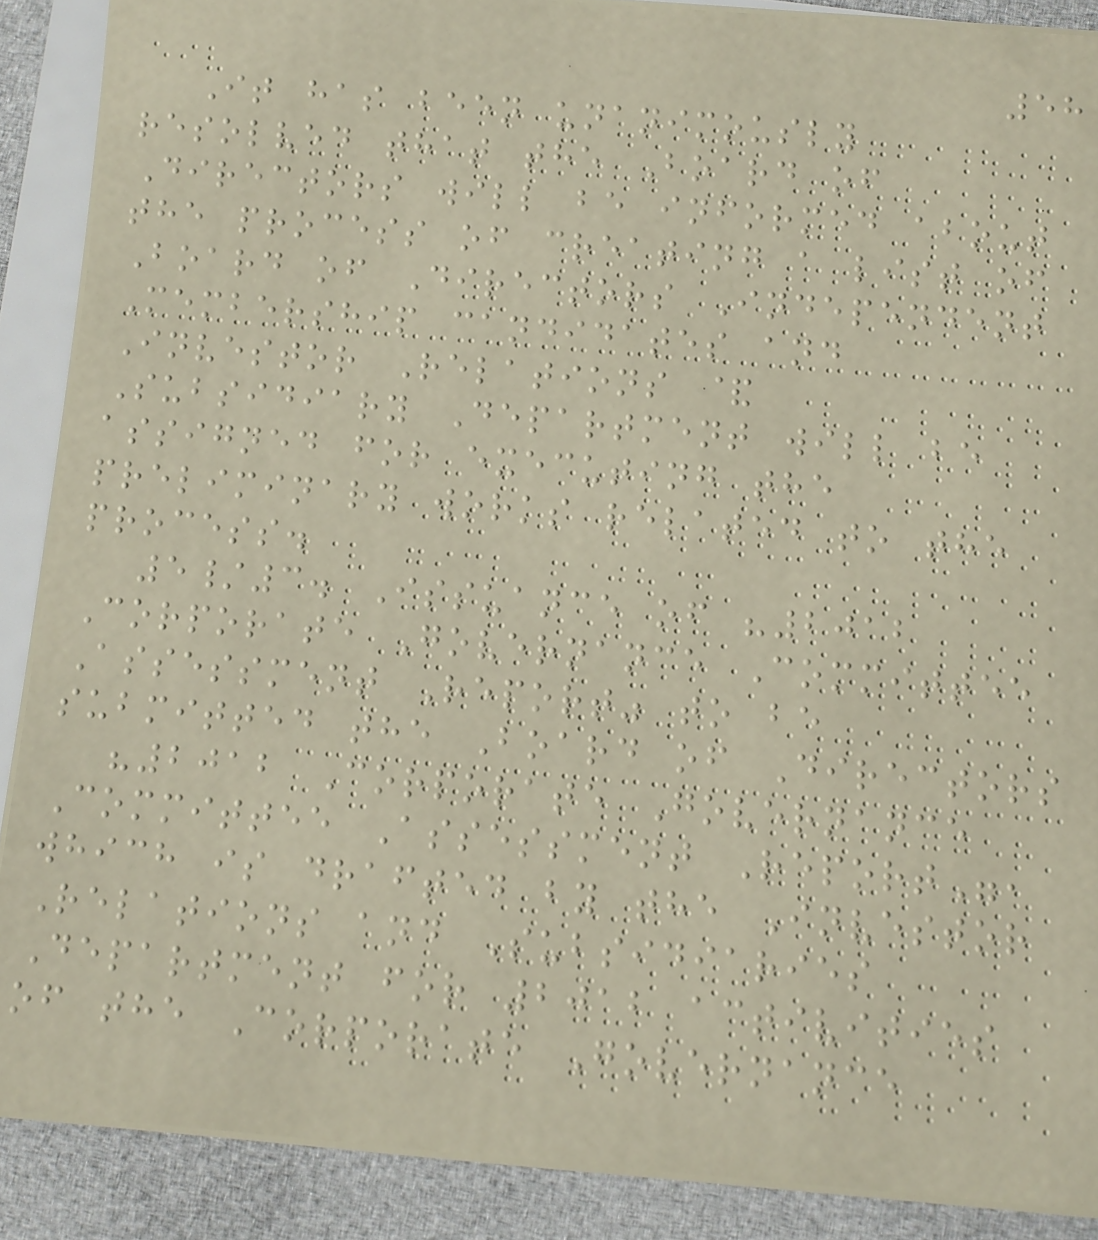58
It has been unanimously
resolved that the Board of
Directors will be informed about
the process of creating a list of
Board of Directors Independent
Membership candidates and
Investor Relations &
Subsidiary Department will be
assigned for executing the
preliminary works related to the
process.
5/3. Issuance of "2012
Corporate Governance Committee
Assessment Report" to be
submitted the Board of Directors
"2012 Corporate Governance
Committee Assessment Report",
which is drafted by the Investor
Relations and Subsidiaries
Department for 2012 activities
of the Corporate Governance
